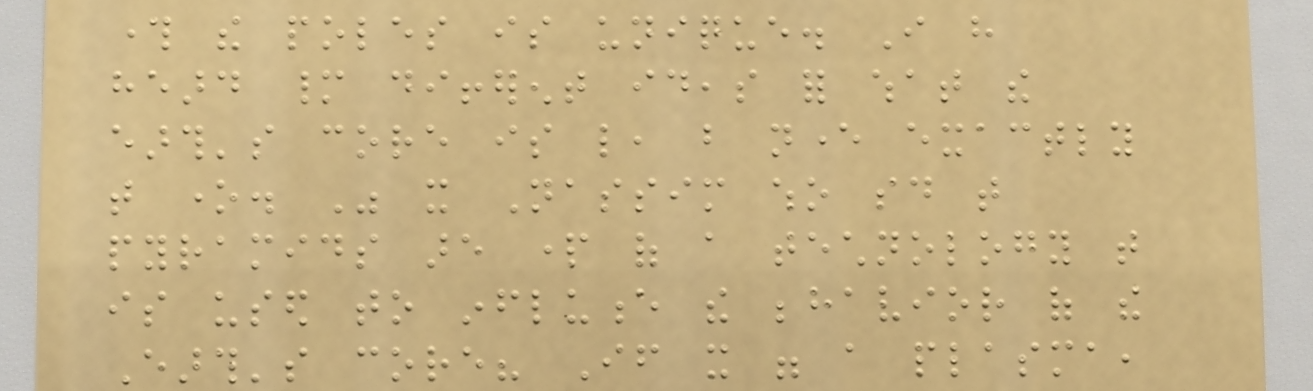through the poles is unique. I have
heard many different ideas for what the
earth's core is like, but never exactly
that one. Was it Nassim who said that
pyramids are part of a technology that
is used to influence the behavior of the
Earth's core? If it were a plasma,
